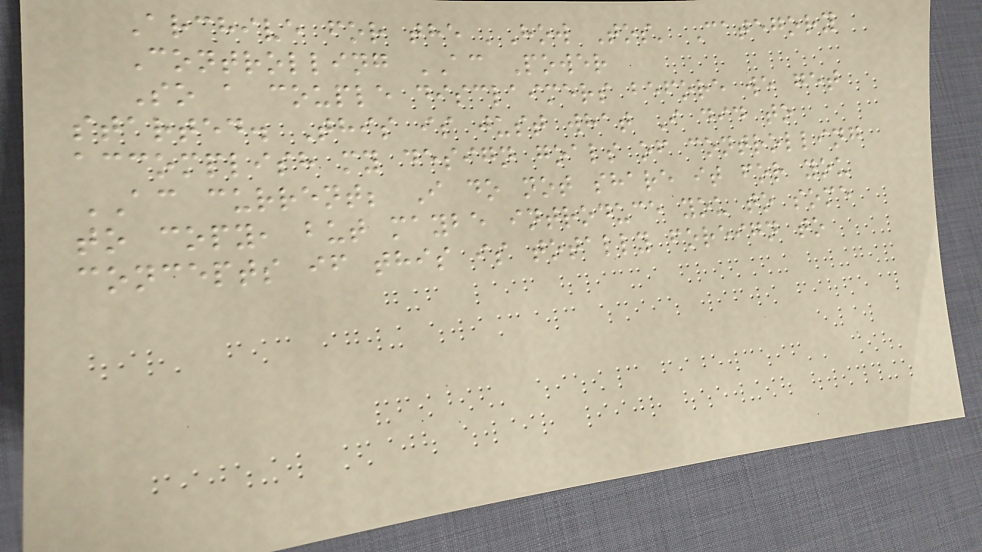Archive for the 'How Tos' Category
Controlling AC Power
So a couple disclaimers before we get
started. This is just what I did to
accomplish my design goals of controlling
AC current; I do not share it for you
to copy, but maybe introduce you to some
concepts if this is totally foreign to
